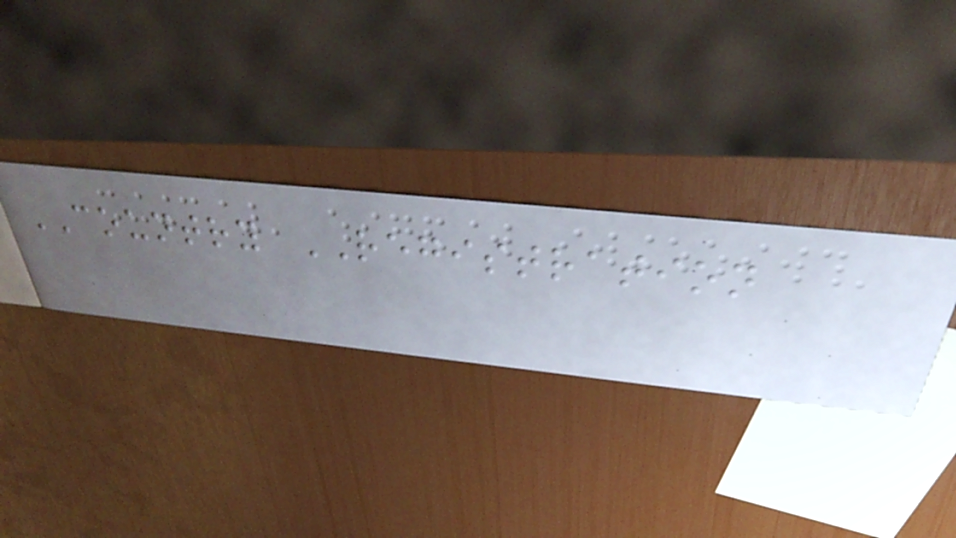COUNTRY REGISTRATION
